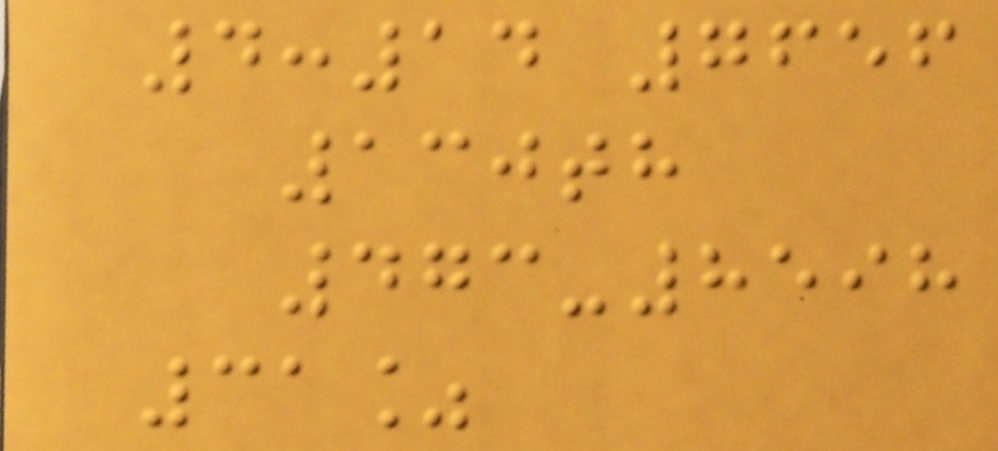4:14 7656
130th
473-8598
31%
